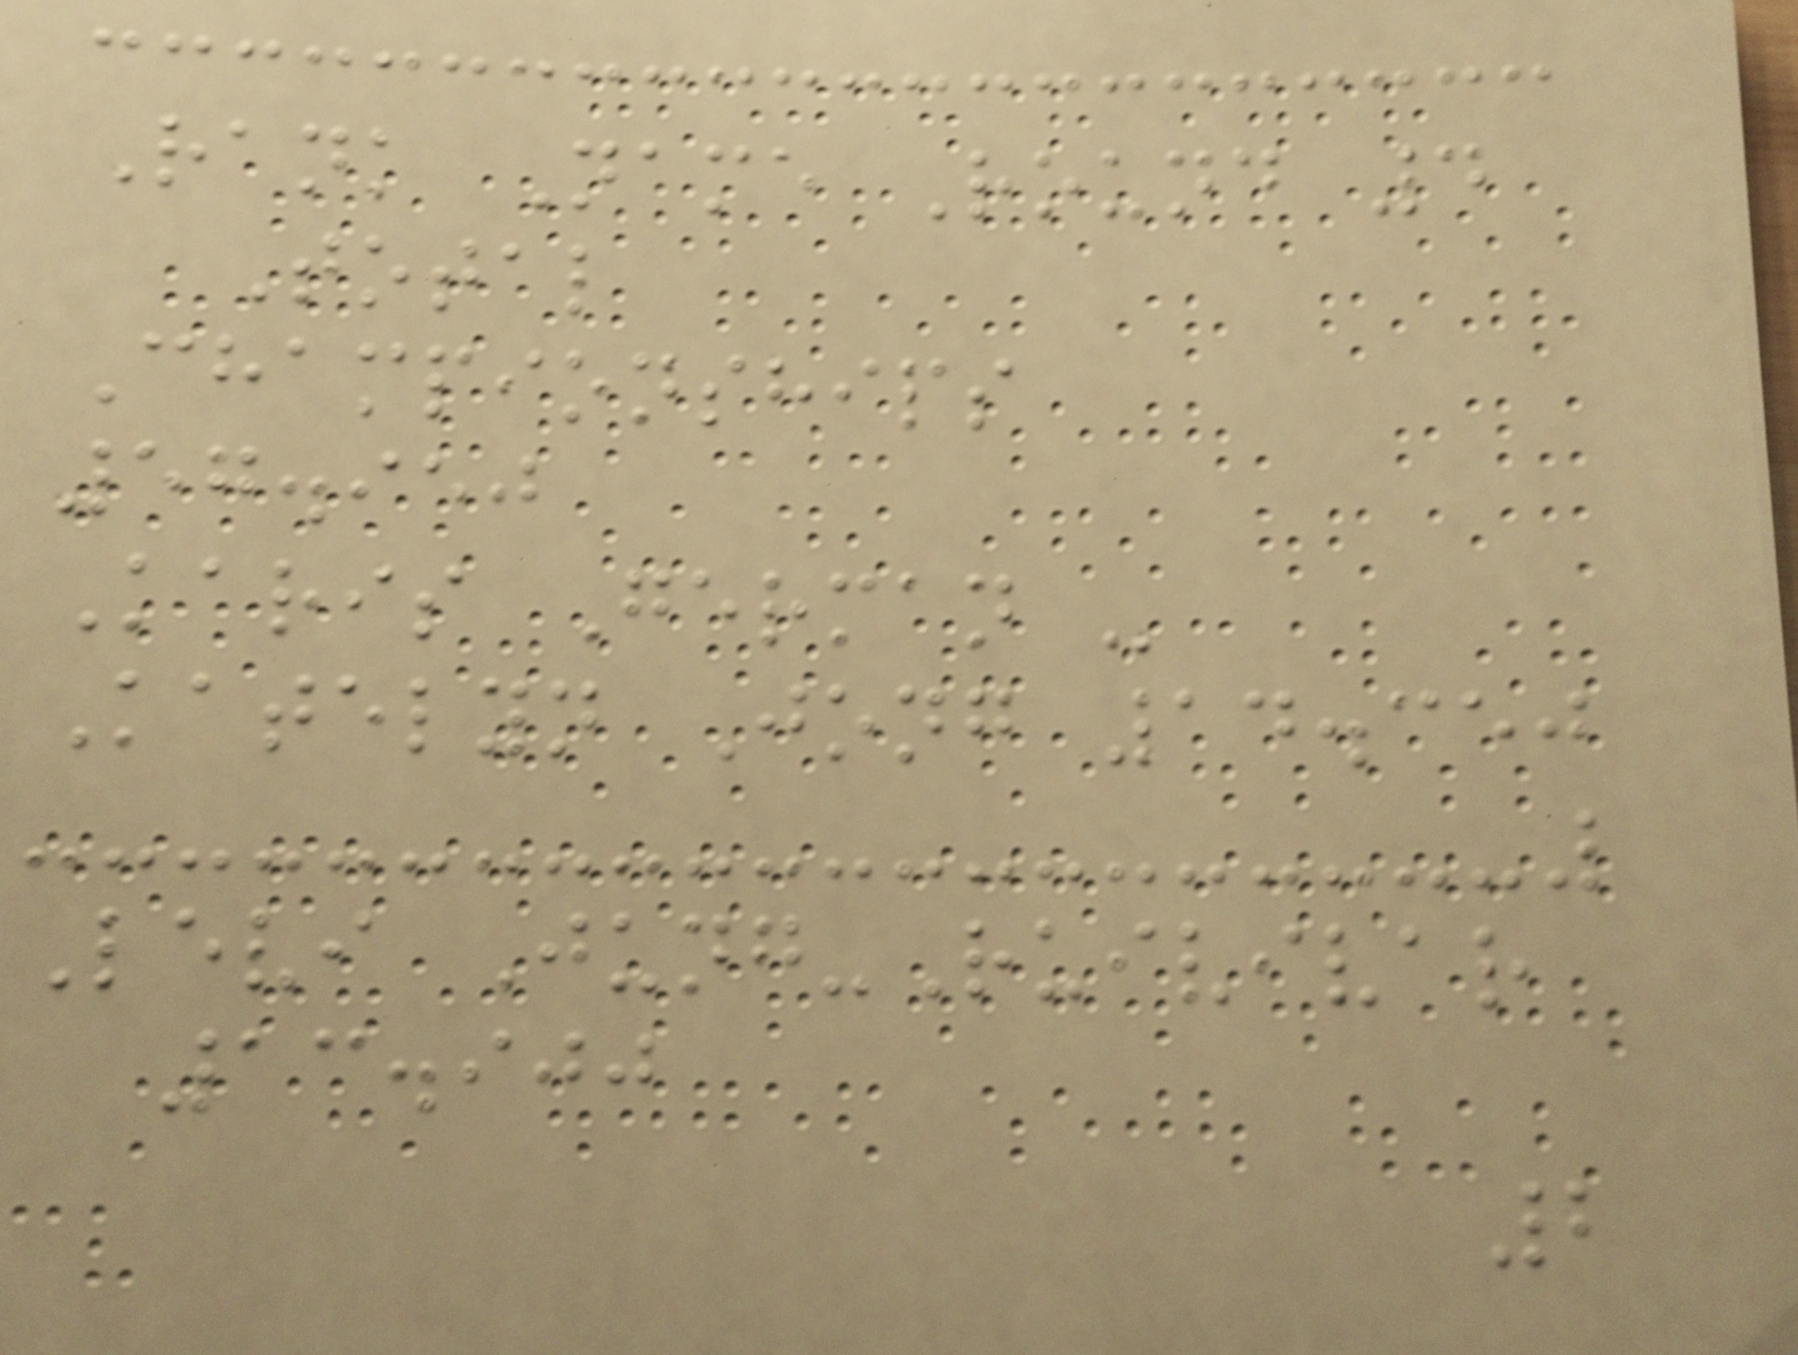Rank Name Round 4
Total
Championships
57.950
Karis German -
Katelyn Jong 14.350
Levi Jung-Ruivivar
13.900
2
